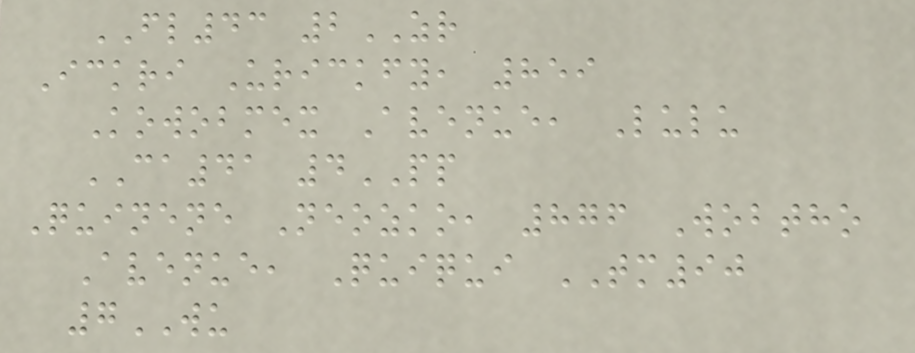FL43 2ZR
Ickri Urickfy, 859
Kowobmex Avenue, Lulu
CA41 4PP
Quinene Neozko, 876 Wobtho
Avenue, Quiqui TM90
7WU
